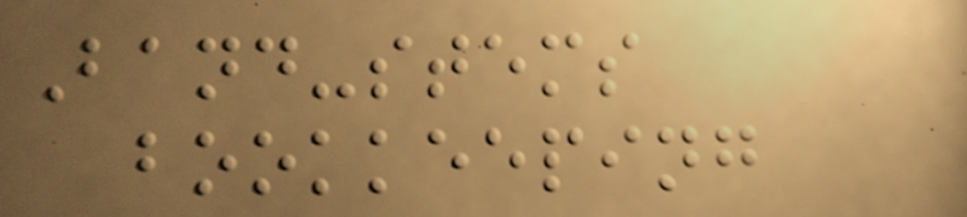Band-stems
bookkeeping
